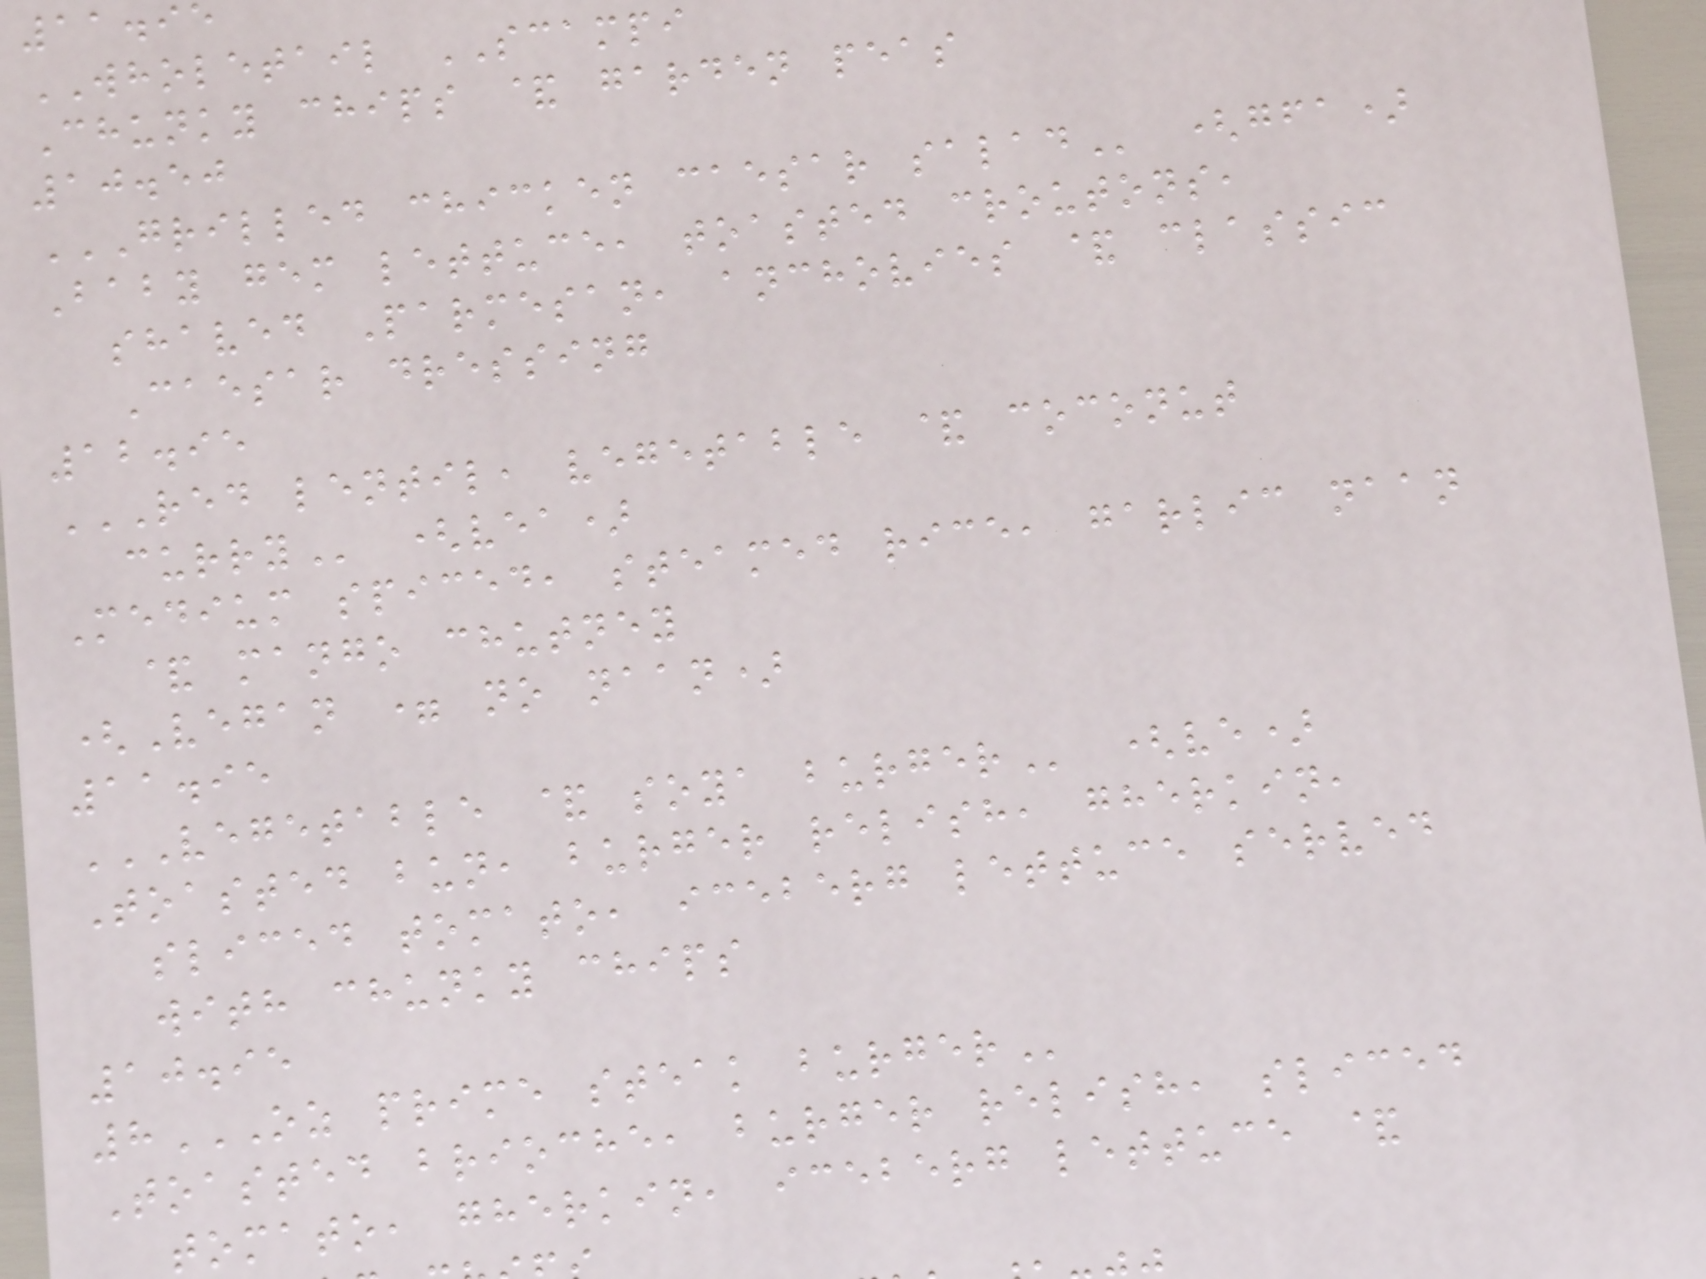11.95
WHOLETAIL SCAMPI
Chunky chips & garden peas
10.50
GRILLED CHICKEN CAESAR SALAD (gfa)
Baby gem lettuce, toasted croutons,
shaved Parmesan, anchovies & classic
Caesar dressing
12.95
RED LENTIL, VEGETABLE & COCONUT
(vea)
Medium spiced, steamed rice, garlic naan
& mango chutney
(Vegan = no naan)
11.95
VEGETABLE & SOYA BURGER (ve)
Toasted bun, burger relish, gherkin,
sliced tomato, iceberg lettuce served
with chunky chips
10.95
8OZ PRIME STEAK BURGER
Toasted brioche, burger relish, sliced
tomato, gherkin, iceberg lettuce &
